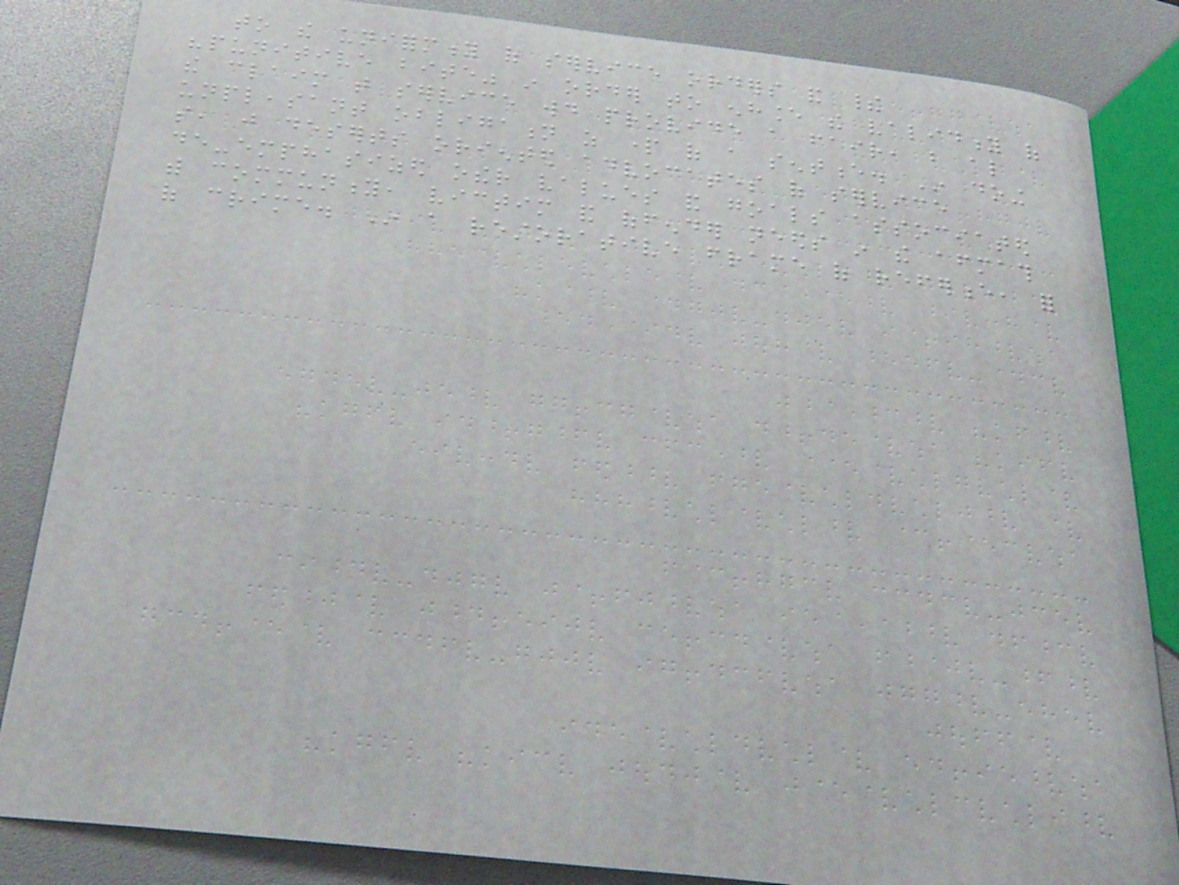to the uniformity of service orders and their
"punitive bite" in order to enhance the validity of
the claim that service would provide a fair, but also
unpleasant obligation as part of a sentence. In doing
so, just deserts oriented advocates of service
de-emphasized other values and goals associated
with community, victim and offender needs in the aftermath
of crime. In a restorative frame of reference, for
